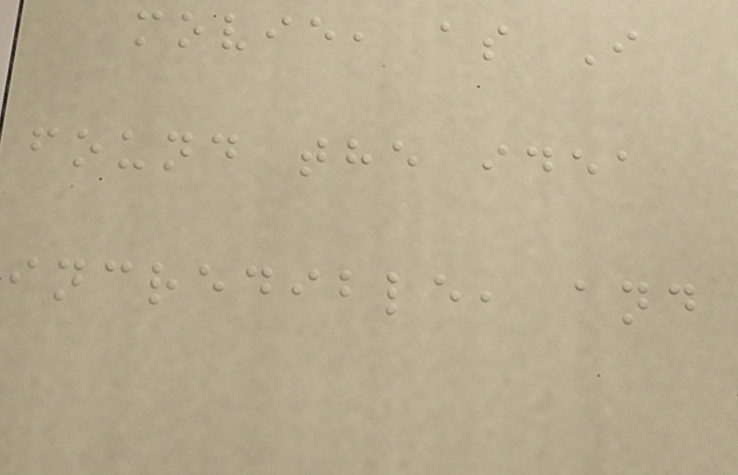movie, as I
found the idea
incredible, and
